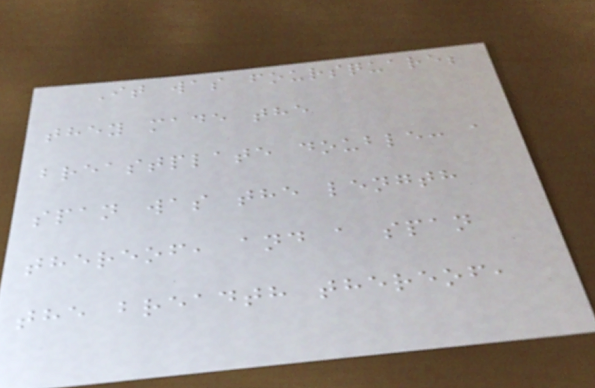It was foursquare;
they made the
breastplate double: a
span was the length
thereof, and a span
the breadth thereof,
